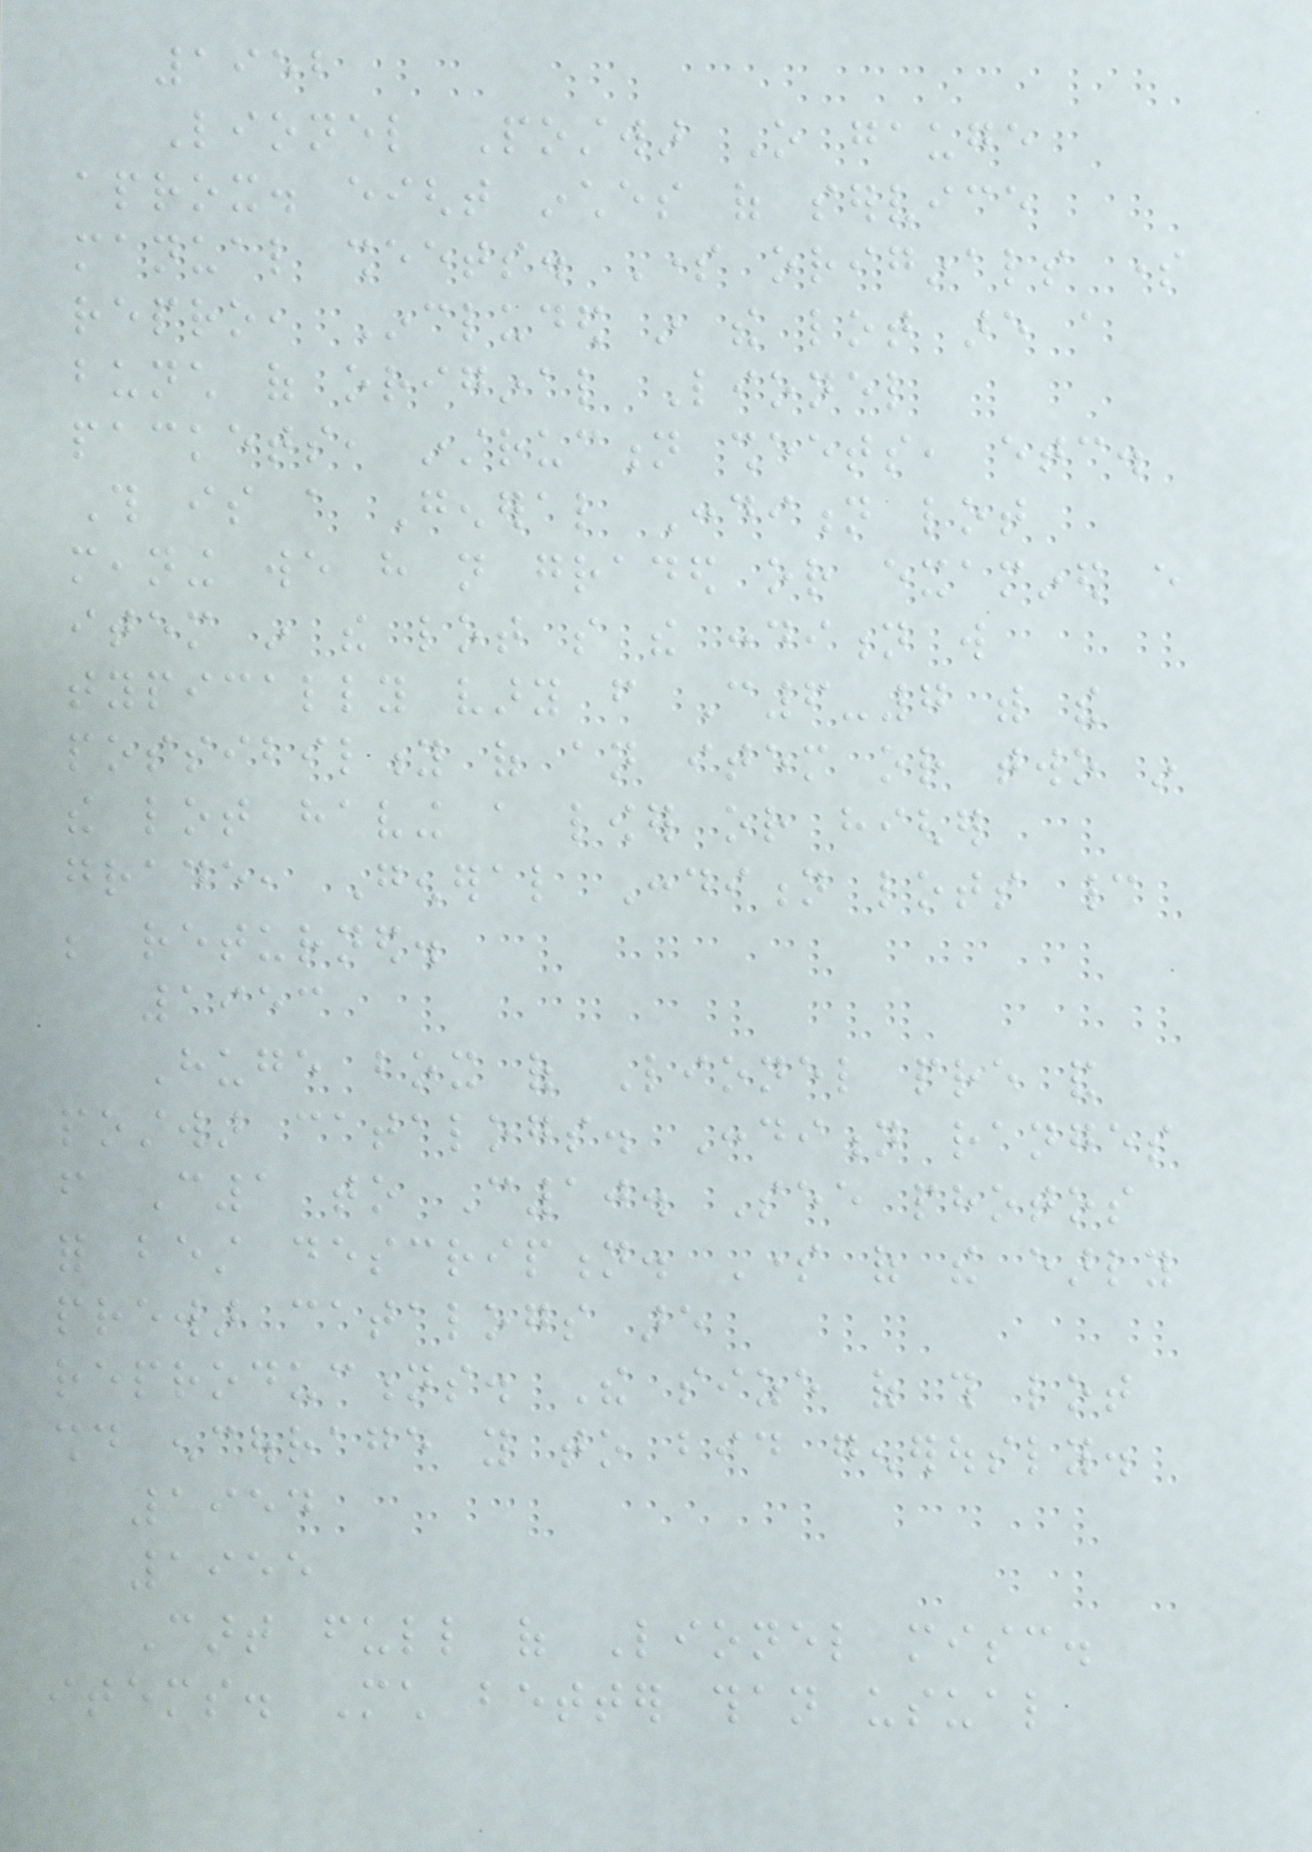1952
Lionel Postwar O gauge
aprox. eight inches of service
manual sheets. Some originals some
repro, Included in the lot are a
bunch of original Lionel
packets, instruction sheets, etc.
This is a General Condition lot
meaning we have not graded or examined every
item in the lot so the condition will
typically vary from C6-7 with the
possibility of an item or two in
the lot having a lower or higher
grade, General Condition lots cannot
be returned.
1953
Huge box of Lionel pre and
postwar catalogs. Condition ranges
from C1 to C10. See photos
for best description. Some of the early
prewar catalogs are
reproductions. The size of this lot
should encourage you to bid generously.
1954
1955
Cart full of Lionel misc.
items. Much better than usual
